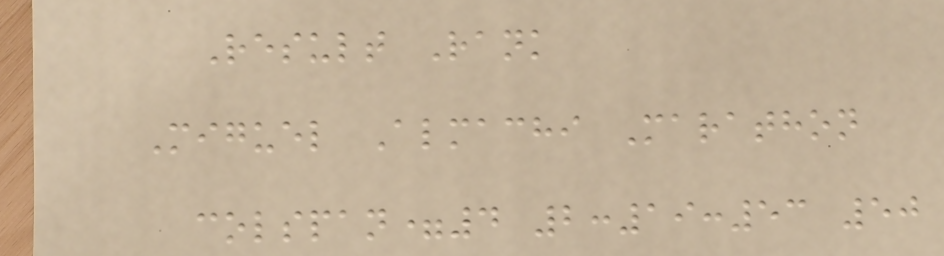Result Rank
Miguel Almachi Marathon
colspan=4 2:19:53 50
